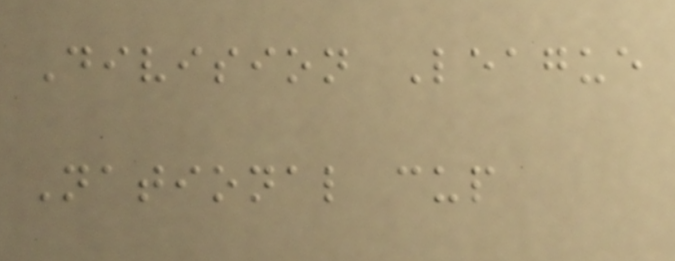Division League
National cup
